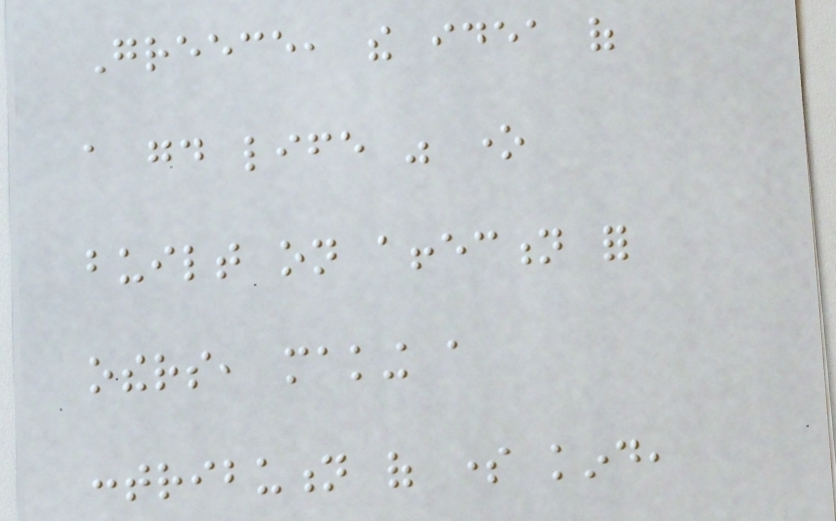Greece, the idea of
a good life was one
built on affection for
others, making a
contribution of some kind,
